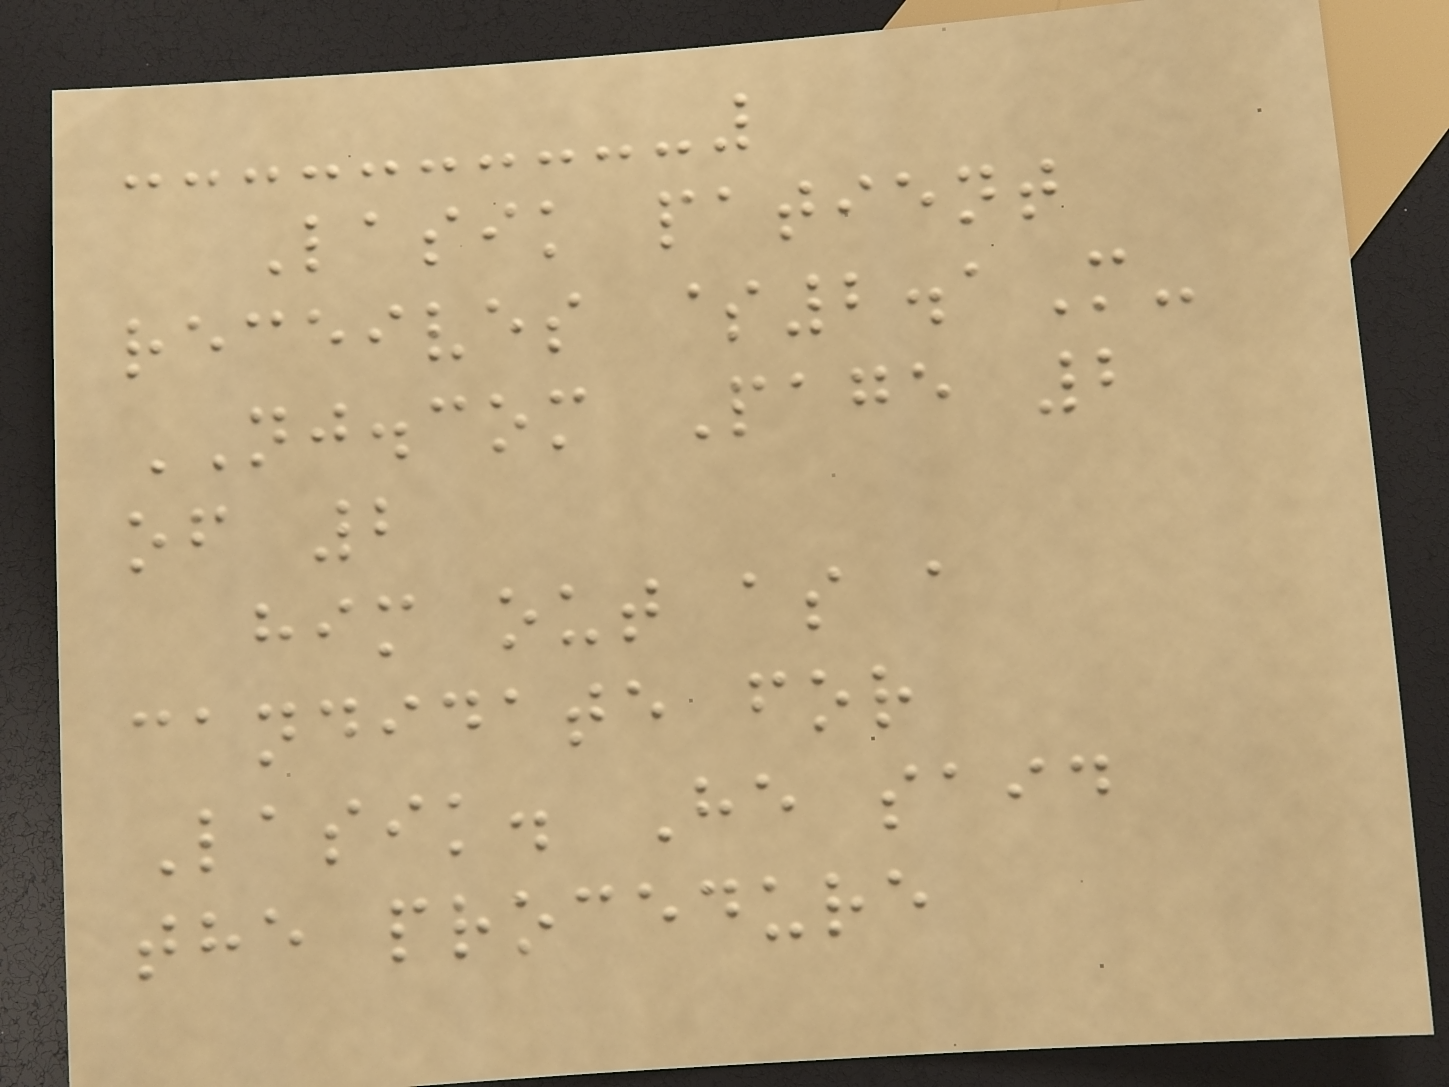Lasik patient
receives $2.1M-
NJ.com Page 2
of 2
him out as a
candidate for
Lasik. He said
the procedure
